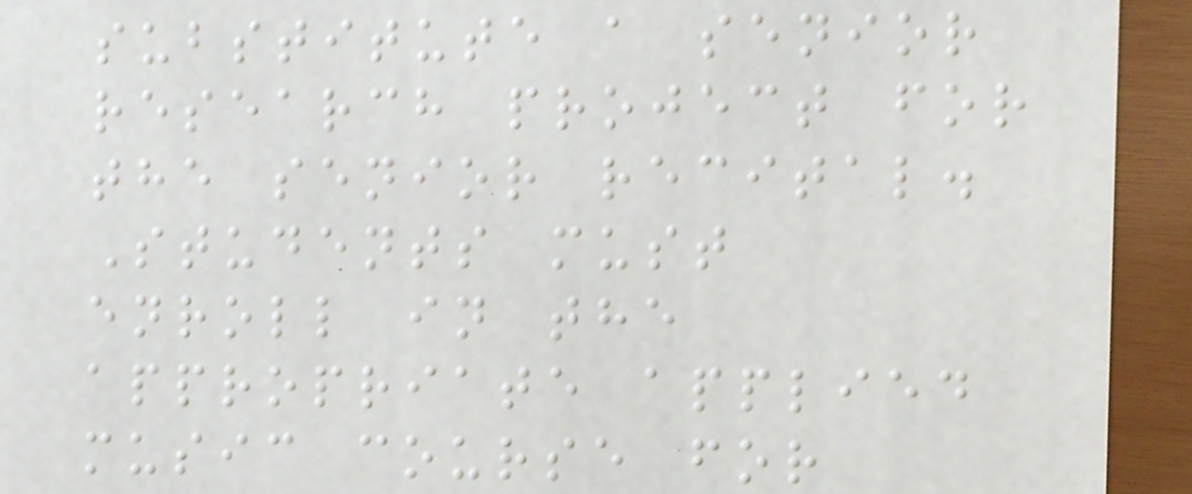substitute a senior
research project for
the senior recital.
Students must
enroll in the
appropriate applied
music course for
